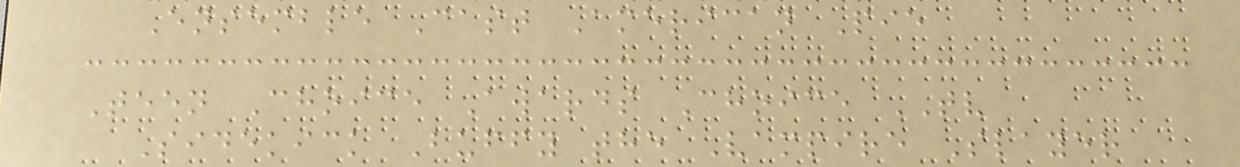Ensemble Cast American Pie
Teen Choice Awards Choice TV
Sidekick Buffy the Vampire Slayer
